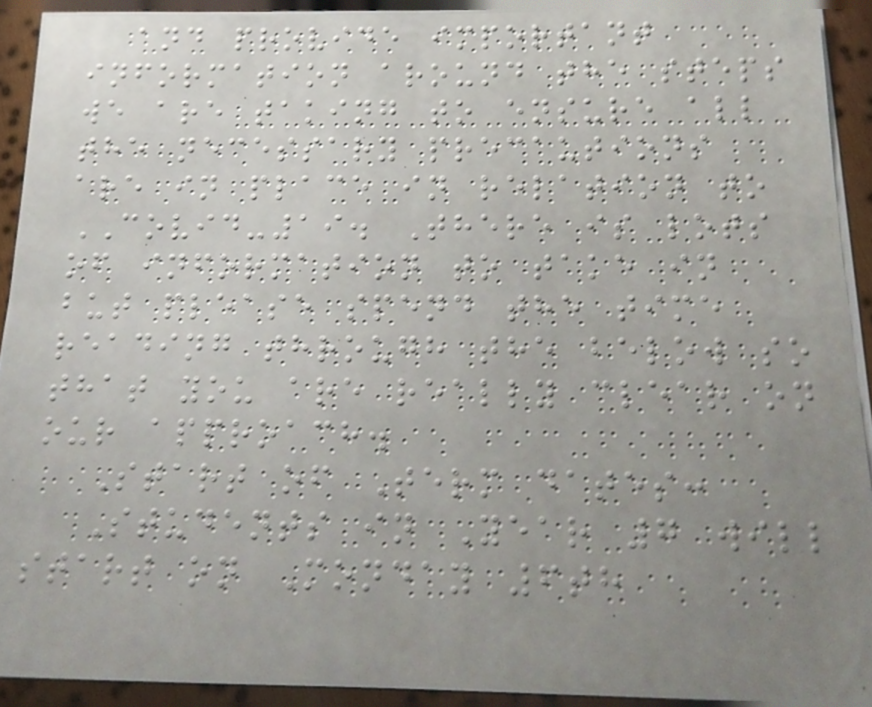and provide important
information around the steps
we are taking to ensure all
the necessary precautions
are in place in relation to
COVID-19. There is lots
of information to take in
but please spend the time
reading through the below so
that you are really clear on
our approach.
Start of Term dates:
Students in Year 7 will
start on Monday 6th
